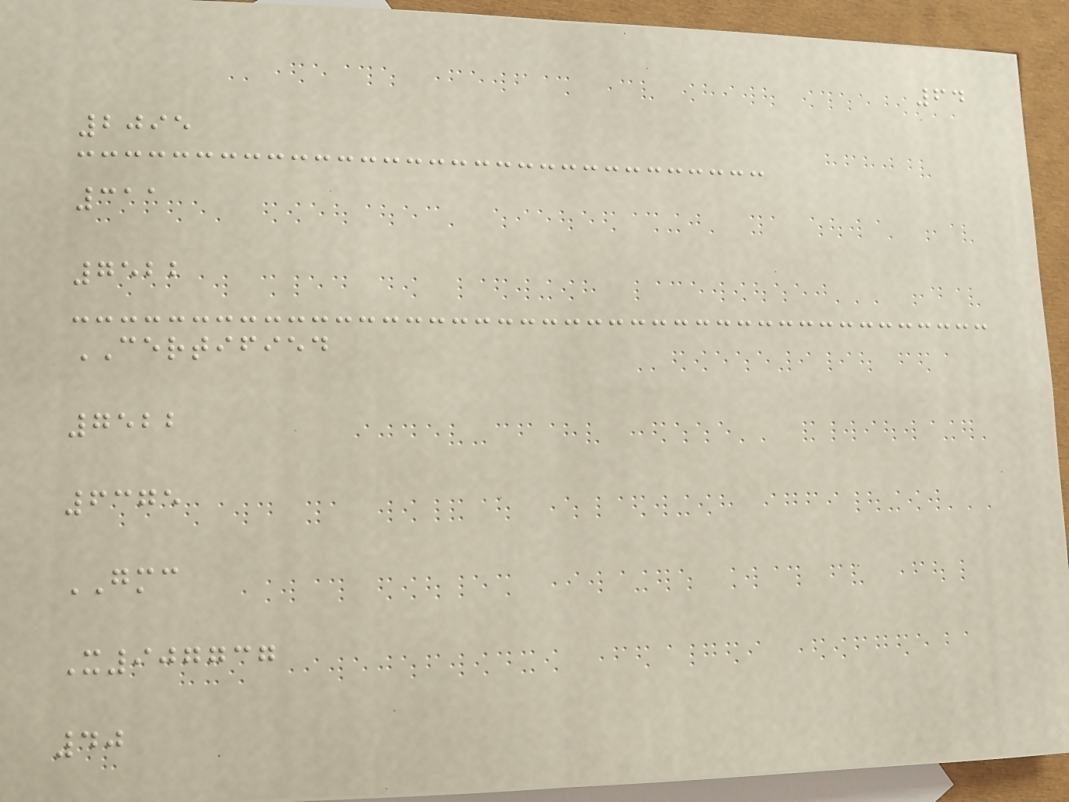64
2095
311
7522
CERTIFIED
7522
6375
GMC
X907737
40
